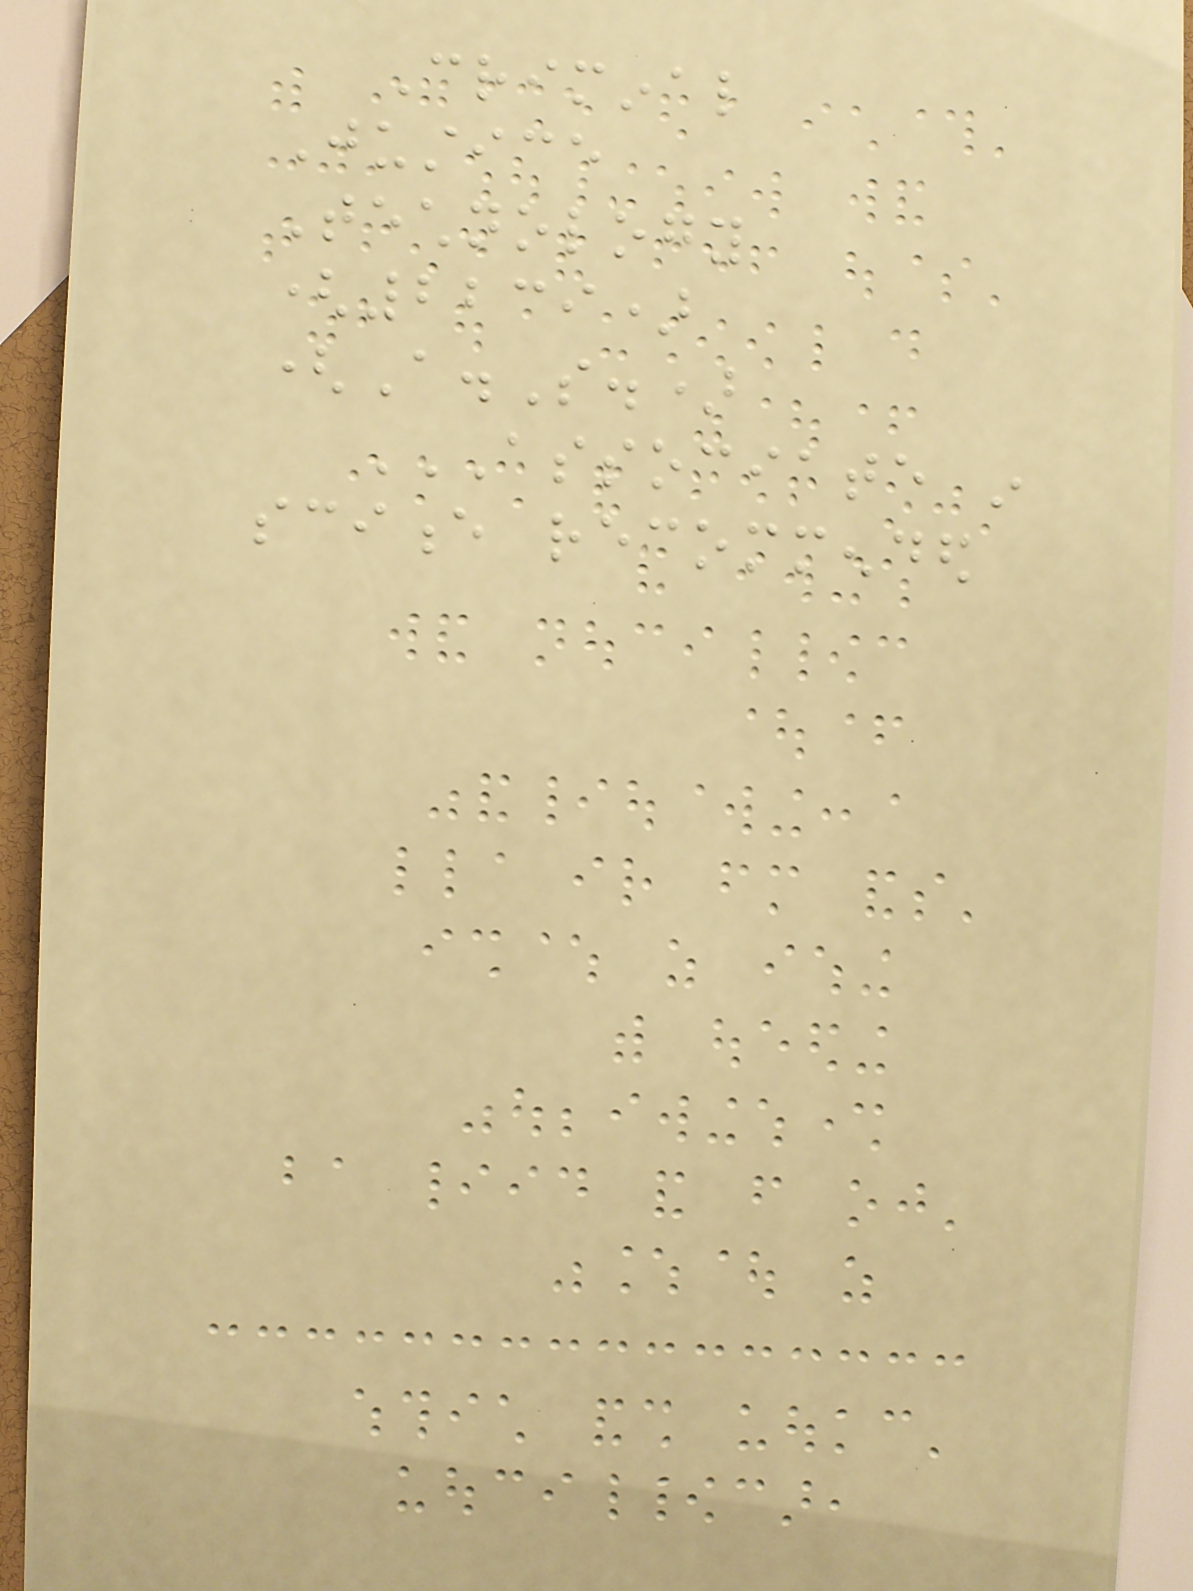Criminal
Justice
Technology
(2239)
(A.S.)
ASSOCIATE IN
SCIENCE RECOMMENDED
